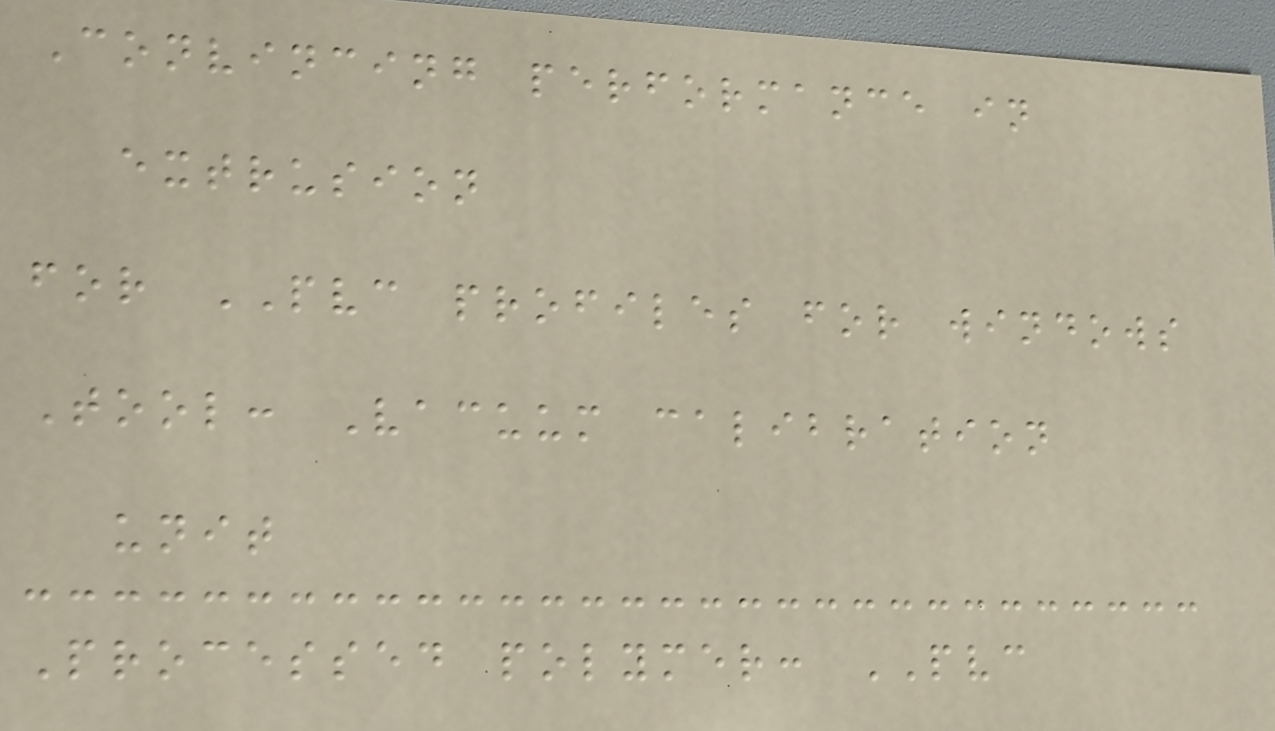Convincing performance in
extrusion
for PVC profiles for windows
Tool: Vacuum calibration
unit
Processed polymer: PVC
